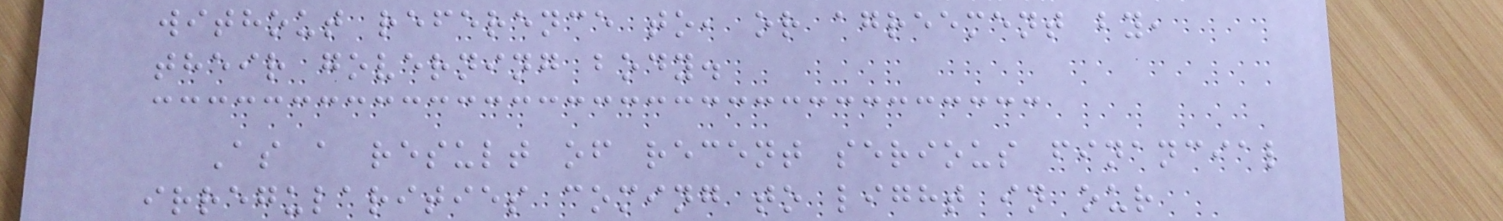without reference to, or agreement by,
their governing body.
As a result of recent serious financial
irregularities coming to light in our
